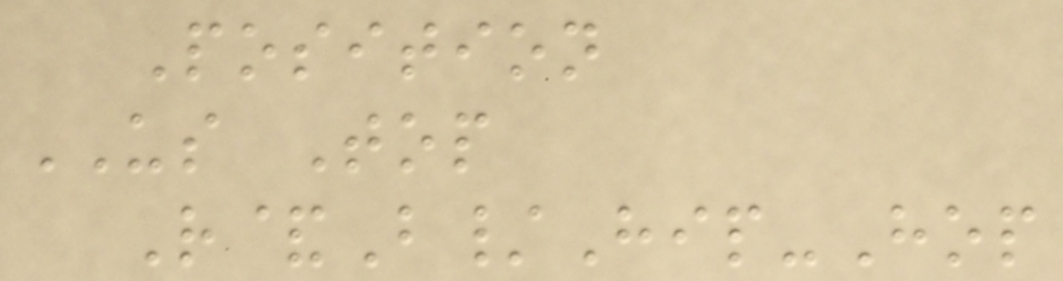Position
US Top
R&B/Hip-Hop
